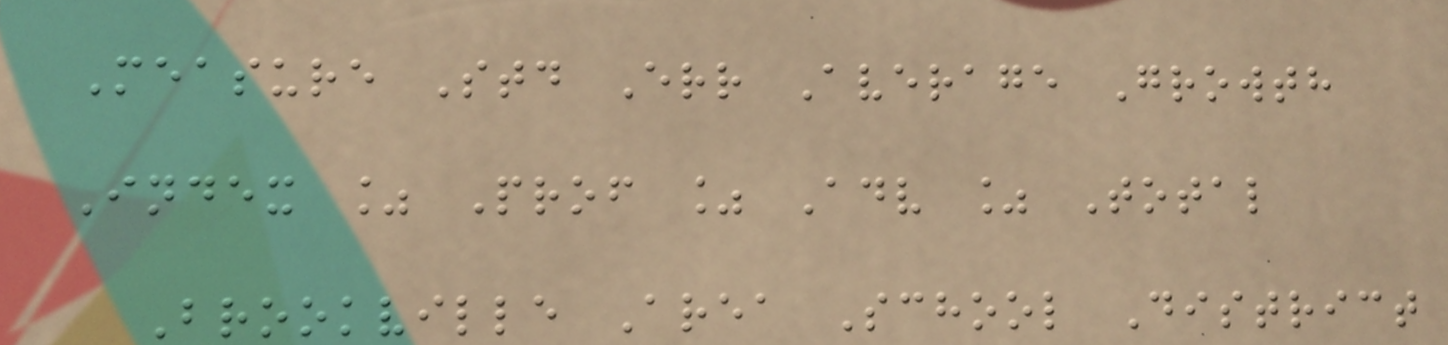Measure Std Err Average Growth
Index % Prof % Adv % Total
Brookville Area School District
